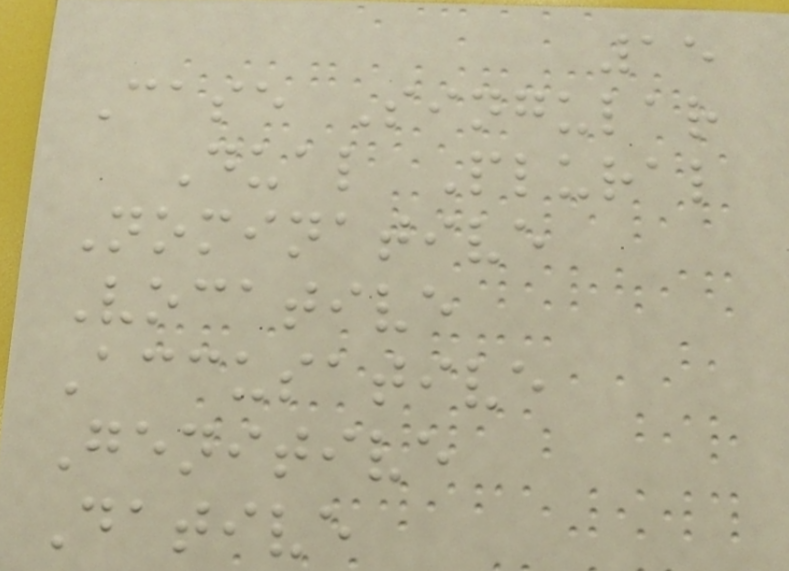15
Case Singular
Dual Plural
Nominative
Vocative
Accusative
Genitive
Dative
